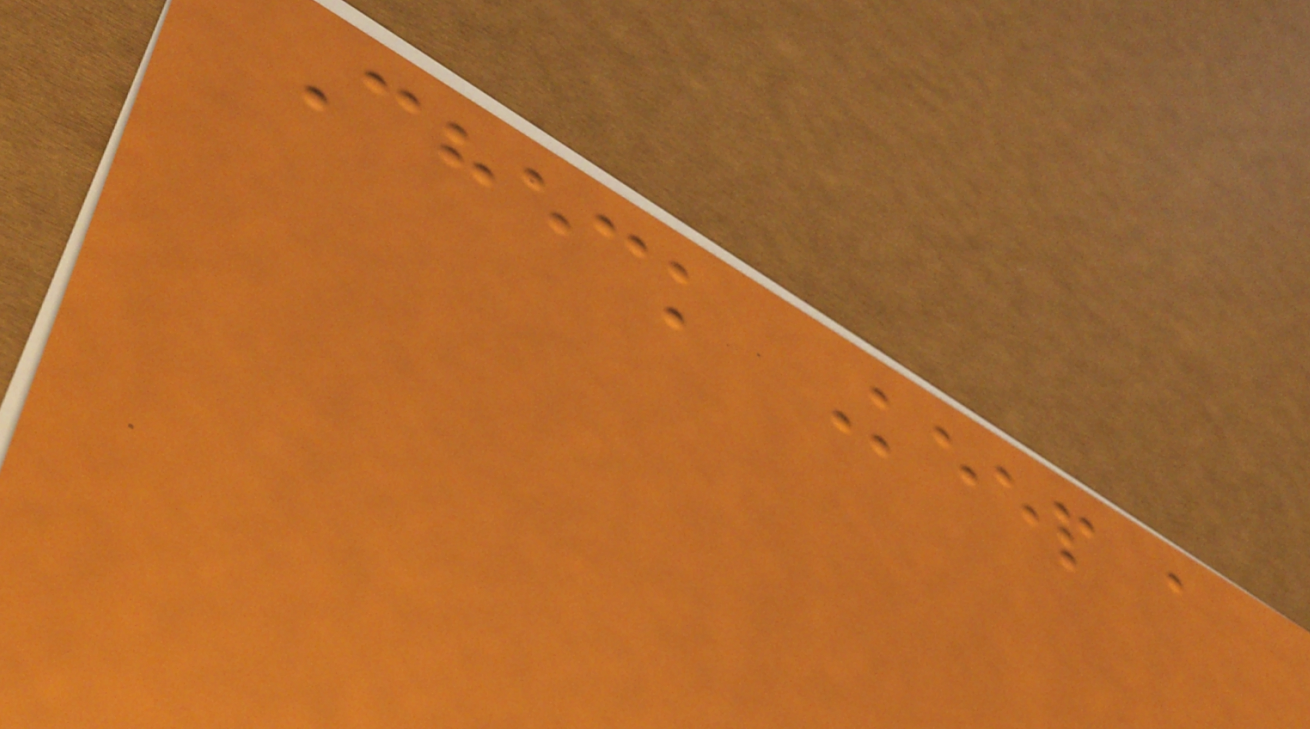Check Keep a
